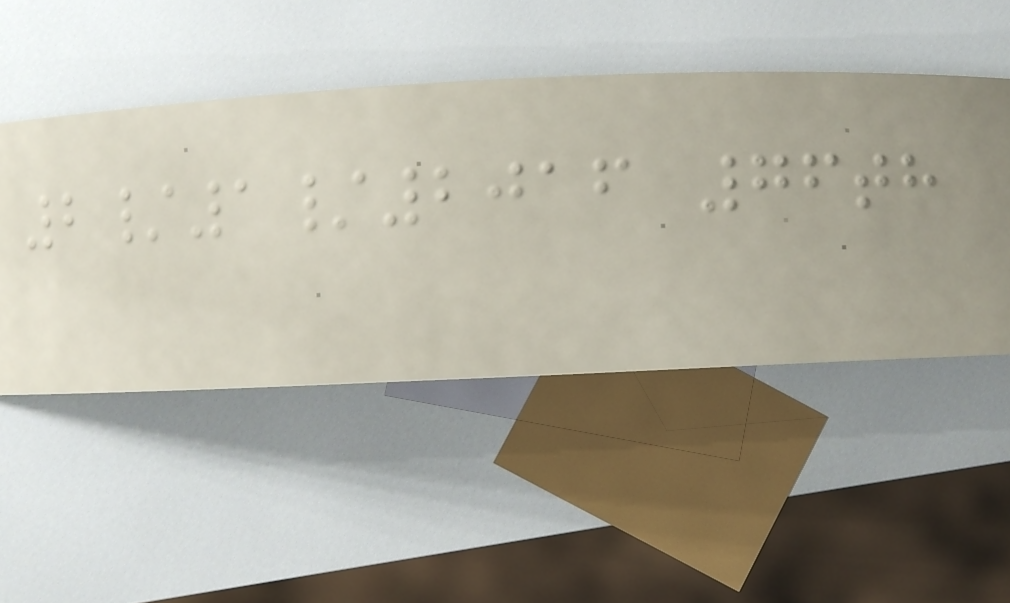2/1/2016 76th
